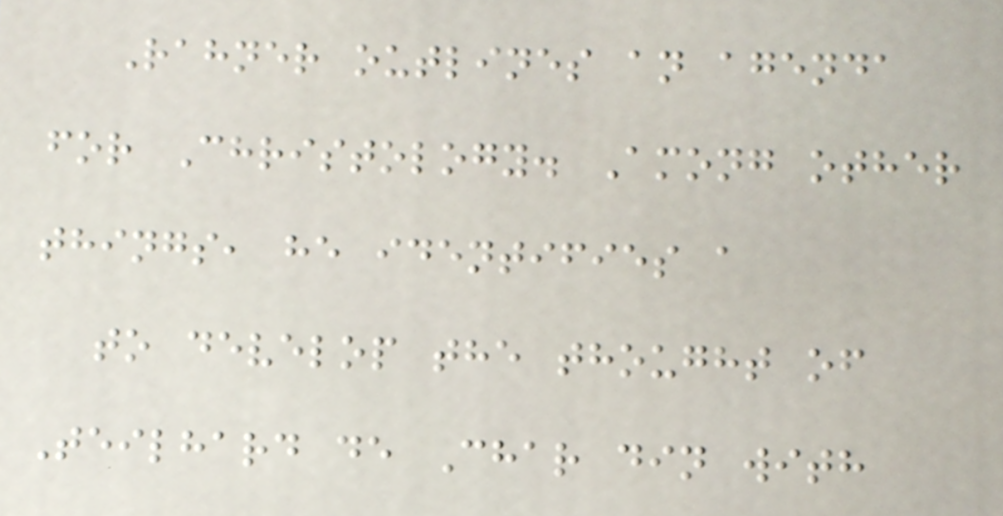Rahner outlines an agenda
for Christology. Among other
things, he identifies a
to develop the thought of
Teilhard de Char din with
